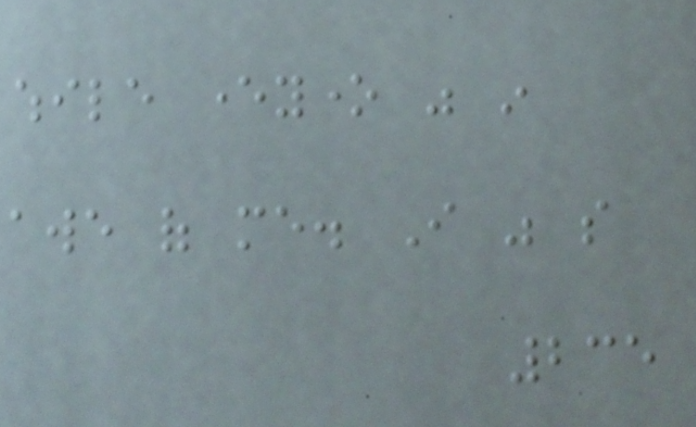while everyone was in
awe of me. I was so
235
